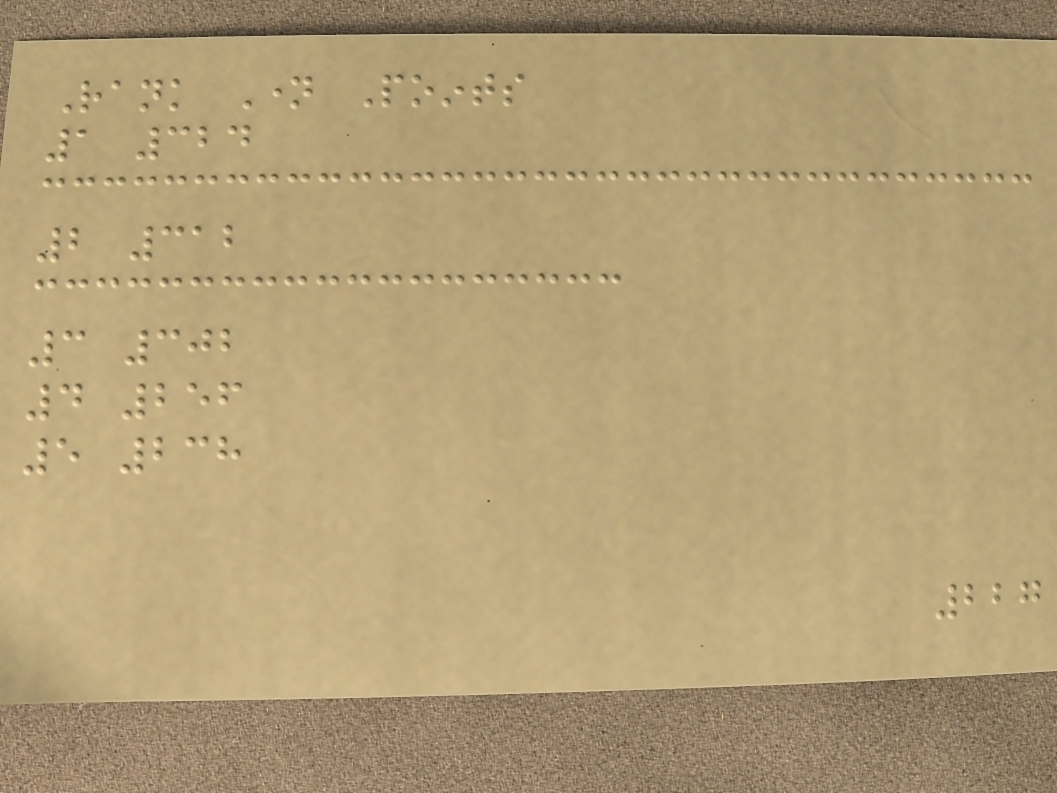Rank Name Points
1 324
2 312
3 302
4 256
5 238
227
